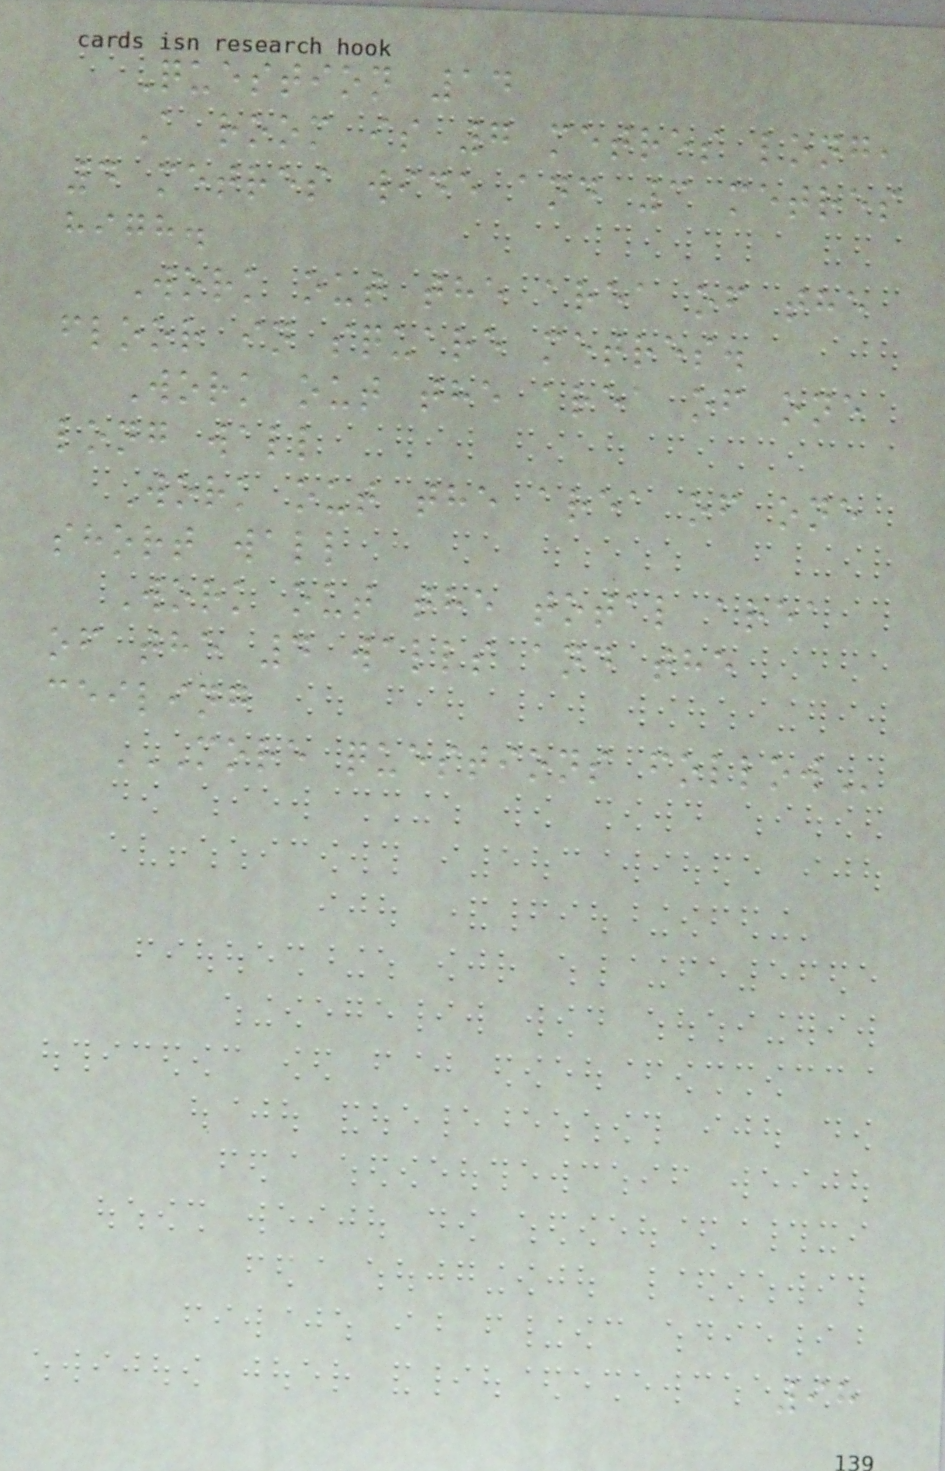Question 14
A room is 7 metres long,
4 metres wide and 3 metres
high.
Work out the area of the
floor in square metres.
Work out the area of one
long wall
Work out the area of one
short wall
Work out the total area
of the 4 walls and the
ceiling
MORE QUESTIONS FOLLOW
98
